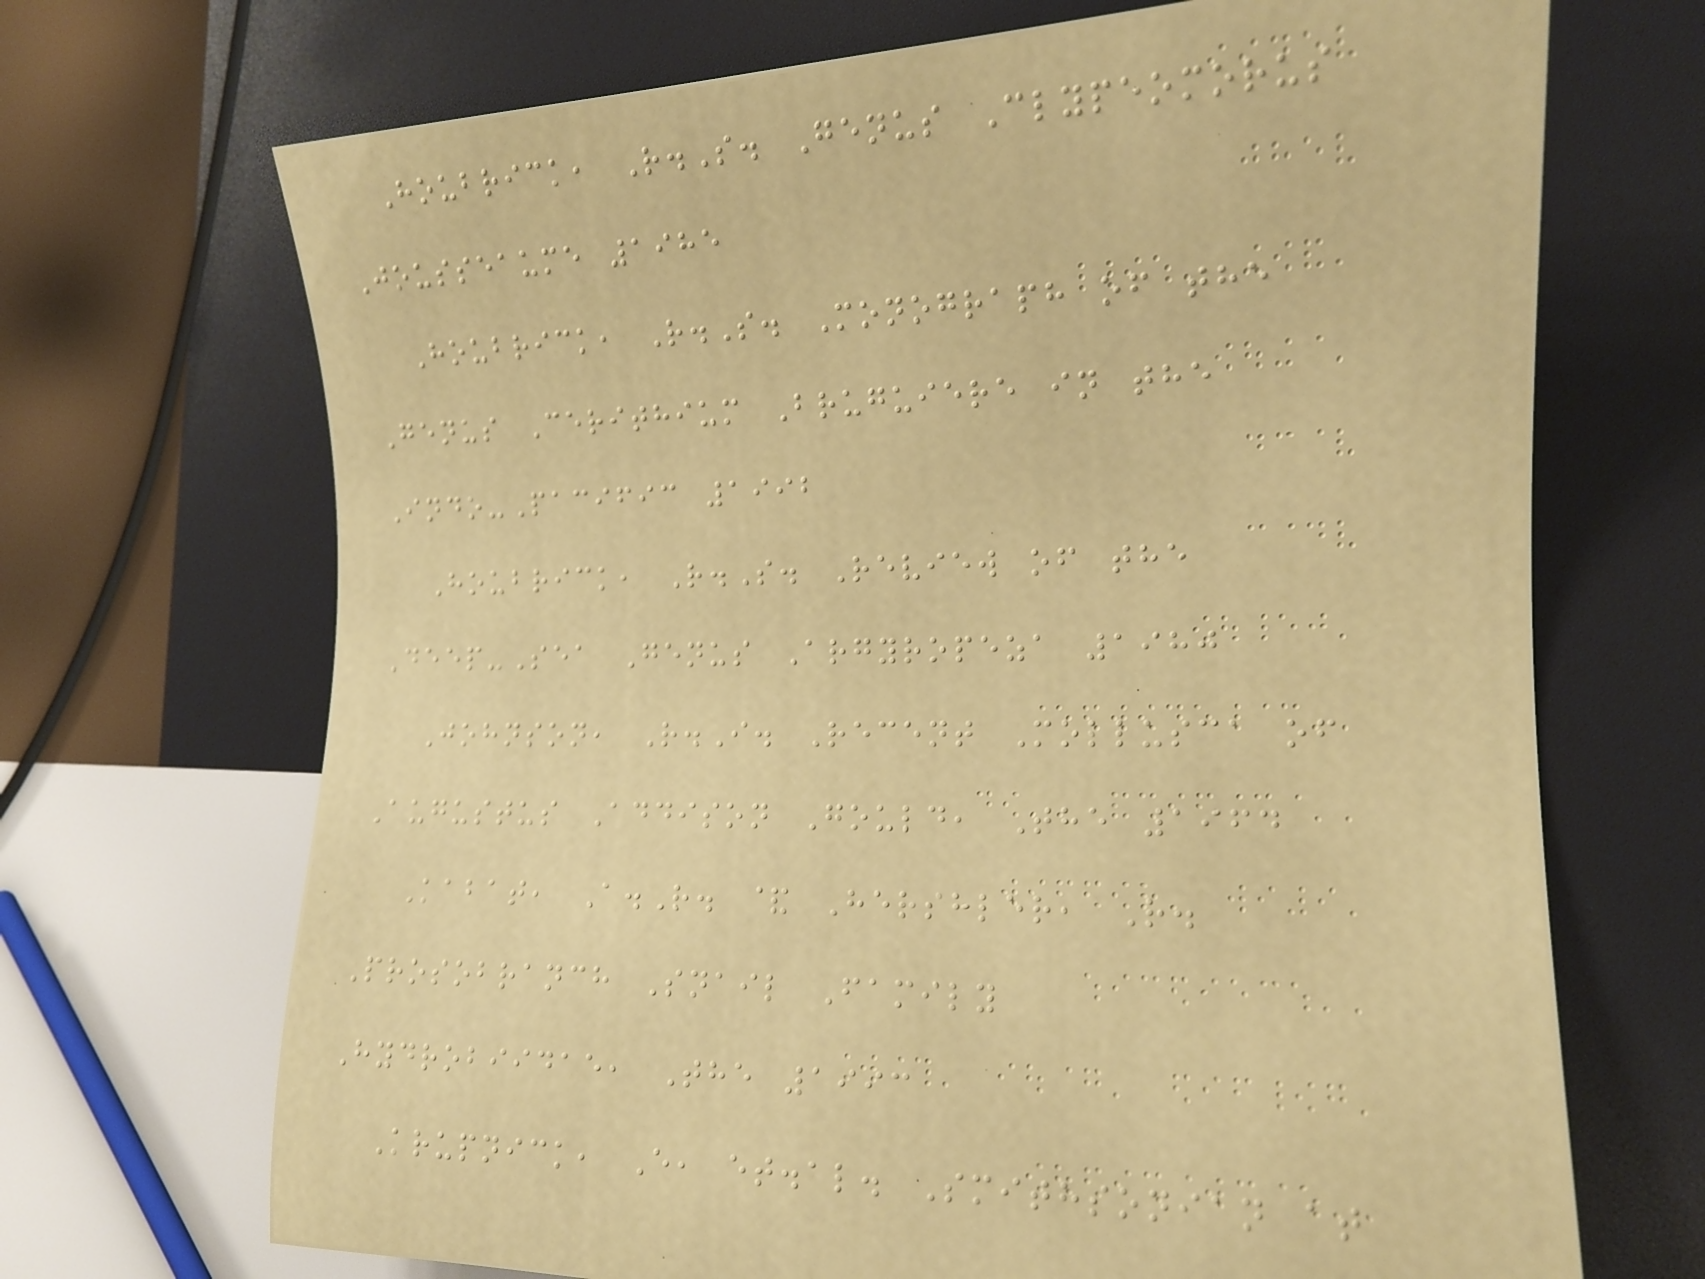Houbrick, R.S. Genus Clypeomorus
Jousseaume 1985
Houbrick, R.S. Monograph of the
Genus Cerithium Bruguiere in the
Indo-Pacific 1992
Houbrick, R.S. Review of the
Deep-Sea Genus Argyropeza 1980
Johnson, R.I. Recent Mollusca of
Augustus Addison Gould, The 1964
Kabat, A.R. & Hershler, R.
Prosobranch Snail Family
Hydrobiidae, The 1993
Krupnick, E, et.al. Smithsonian at
